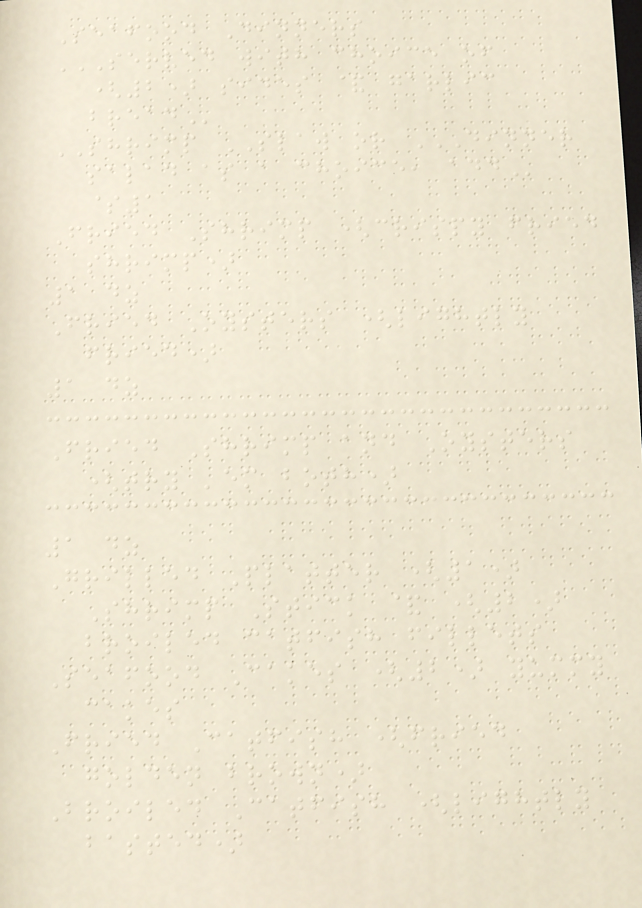Seafood Dinners
SERVED WITH CHOICE OF
(2) SIDES & GARLIC
BREAD
SHRIMP SLAW or DINNER
SALAD AS A CHOICE, ADD
$1
Fried Shrimp (crispy fried
shrimp)
1 dz
Fried Oysters (lightly
fried)
1 dz
Fried Shrimp and Oysters
(try 'em both)
1 dz
Grilled Platter (1)
Shrimp Stick & (2)
broiled catfish fillets
Seafood Cakes (2) yummy
cakes
Fried Catfish (fried
golden brown)
Broiled Catfish (lightly
basted)
